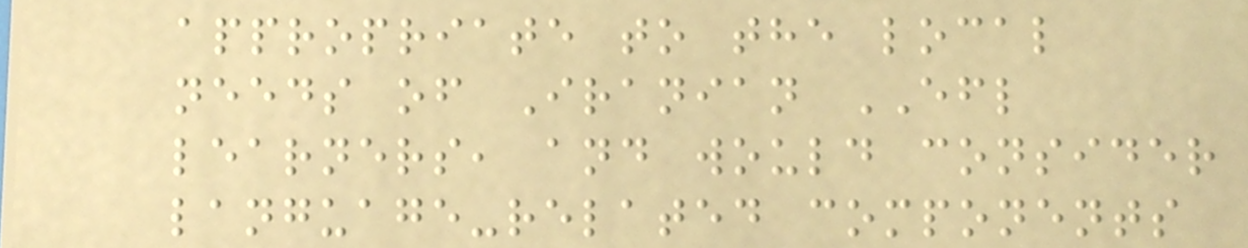appropriate to the local
needs of Iranian EFL
learners, and would consider
language-related components
